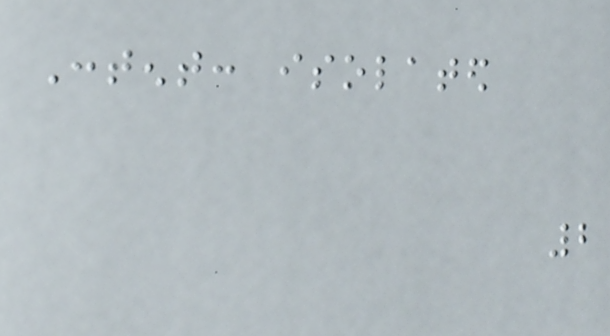Content: isolated
2
